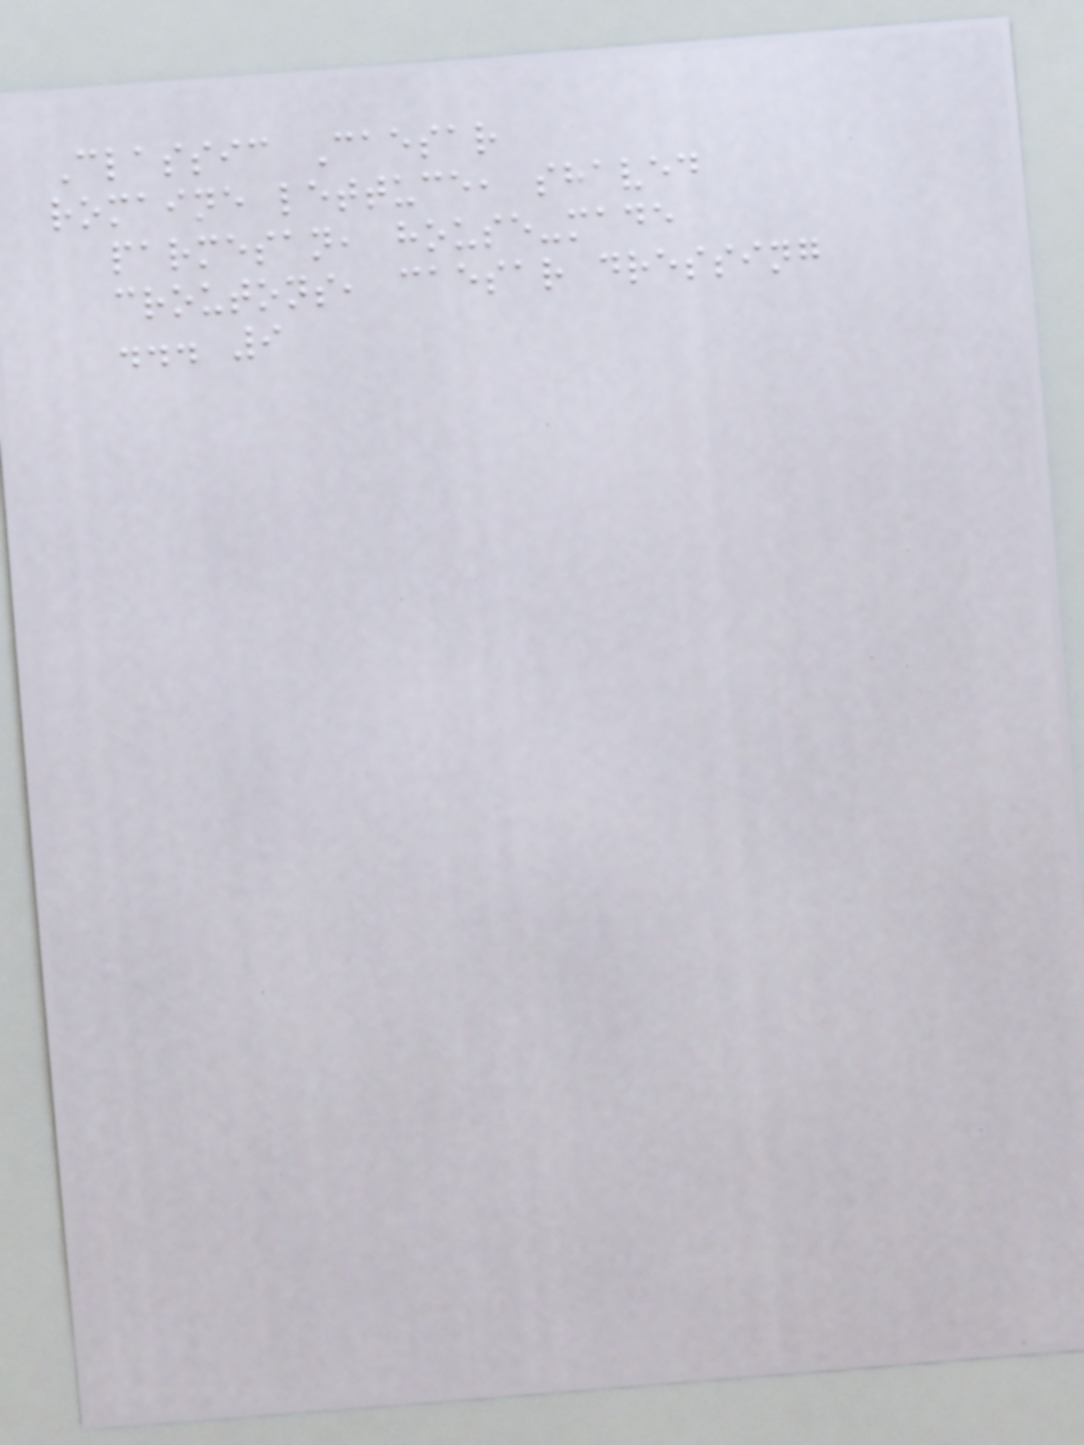Classic Caesar
romaine lettuce, shaved
parmesan, house-made
croutons, caesar dressing
... 9
